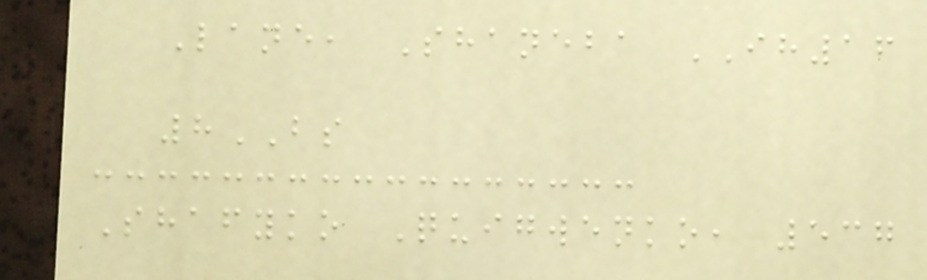Lane, Shaneba IH16
8BS
Shafyko Quigwenko, 537
